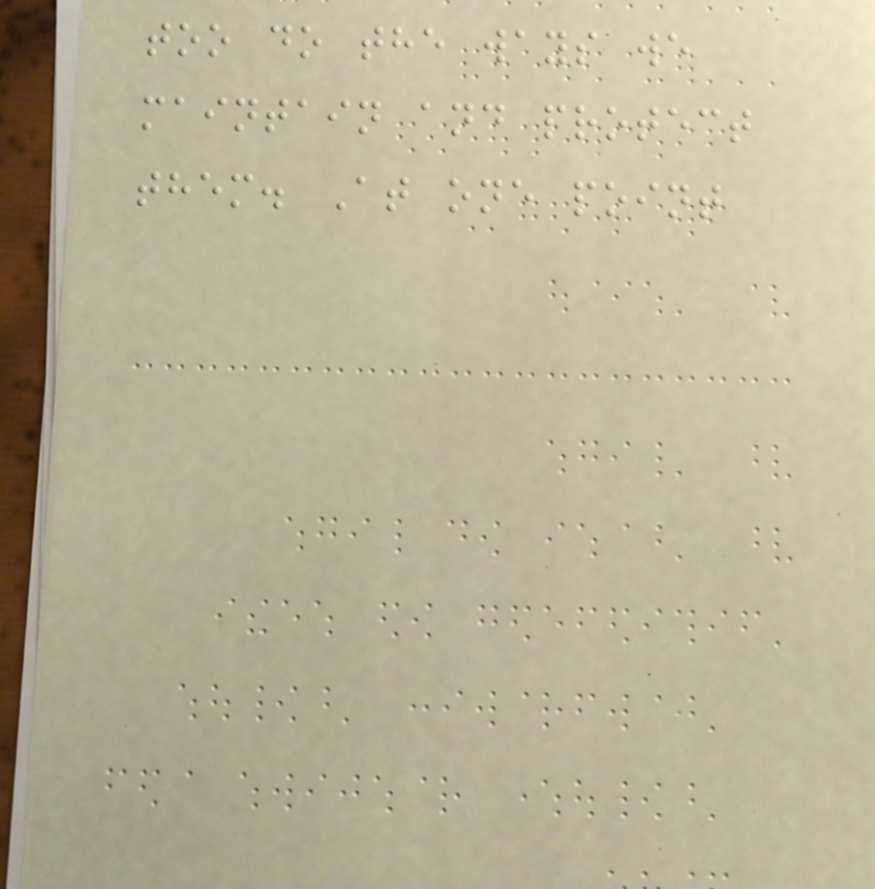too do the ways we
maintain and protect
them. At one point
